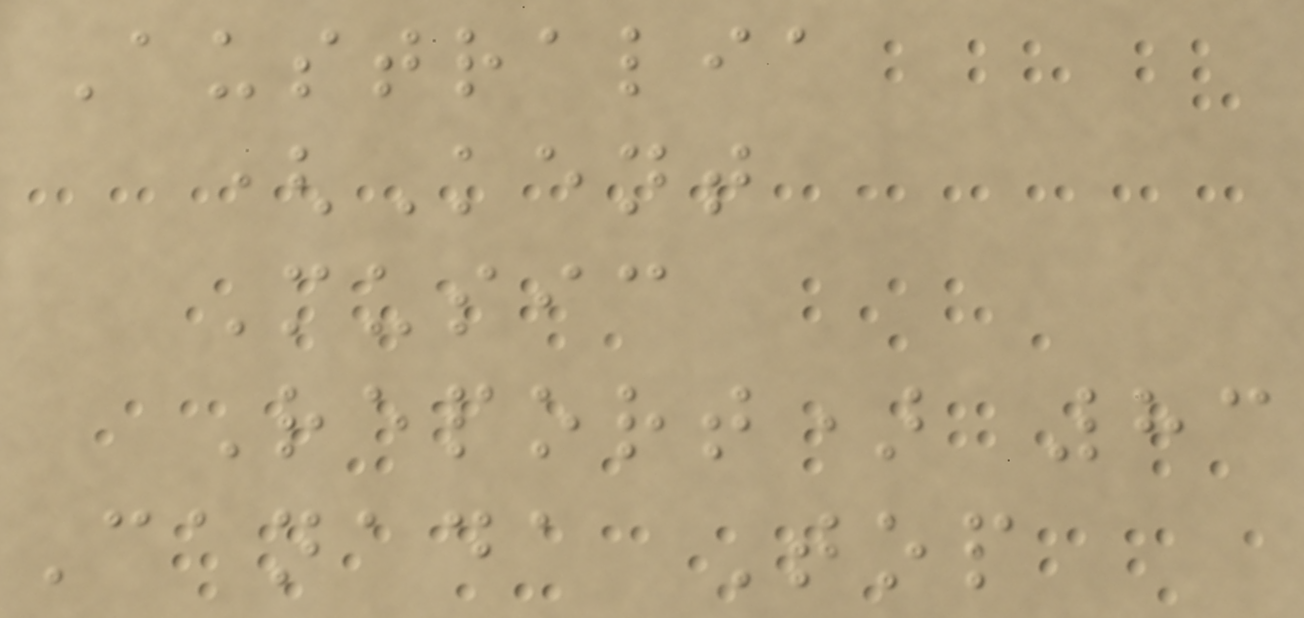Australia
(Kent
Music
Report) 83
Canada Top
